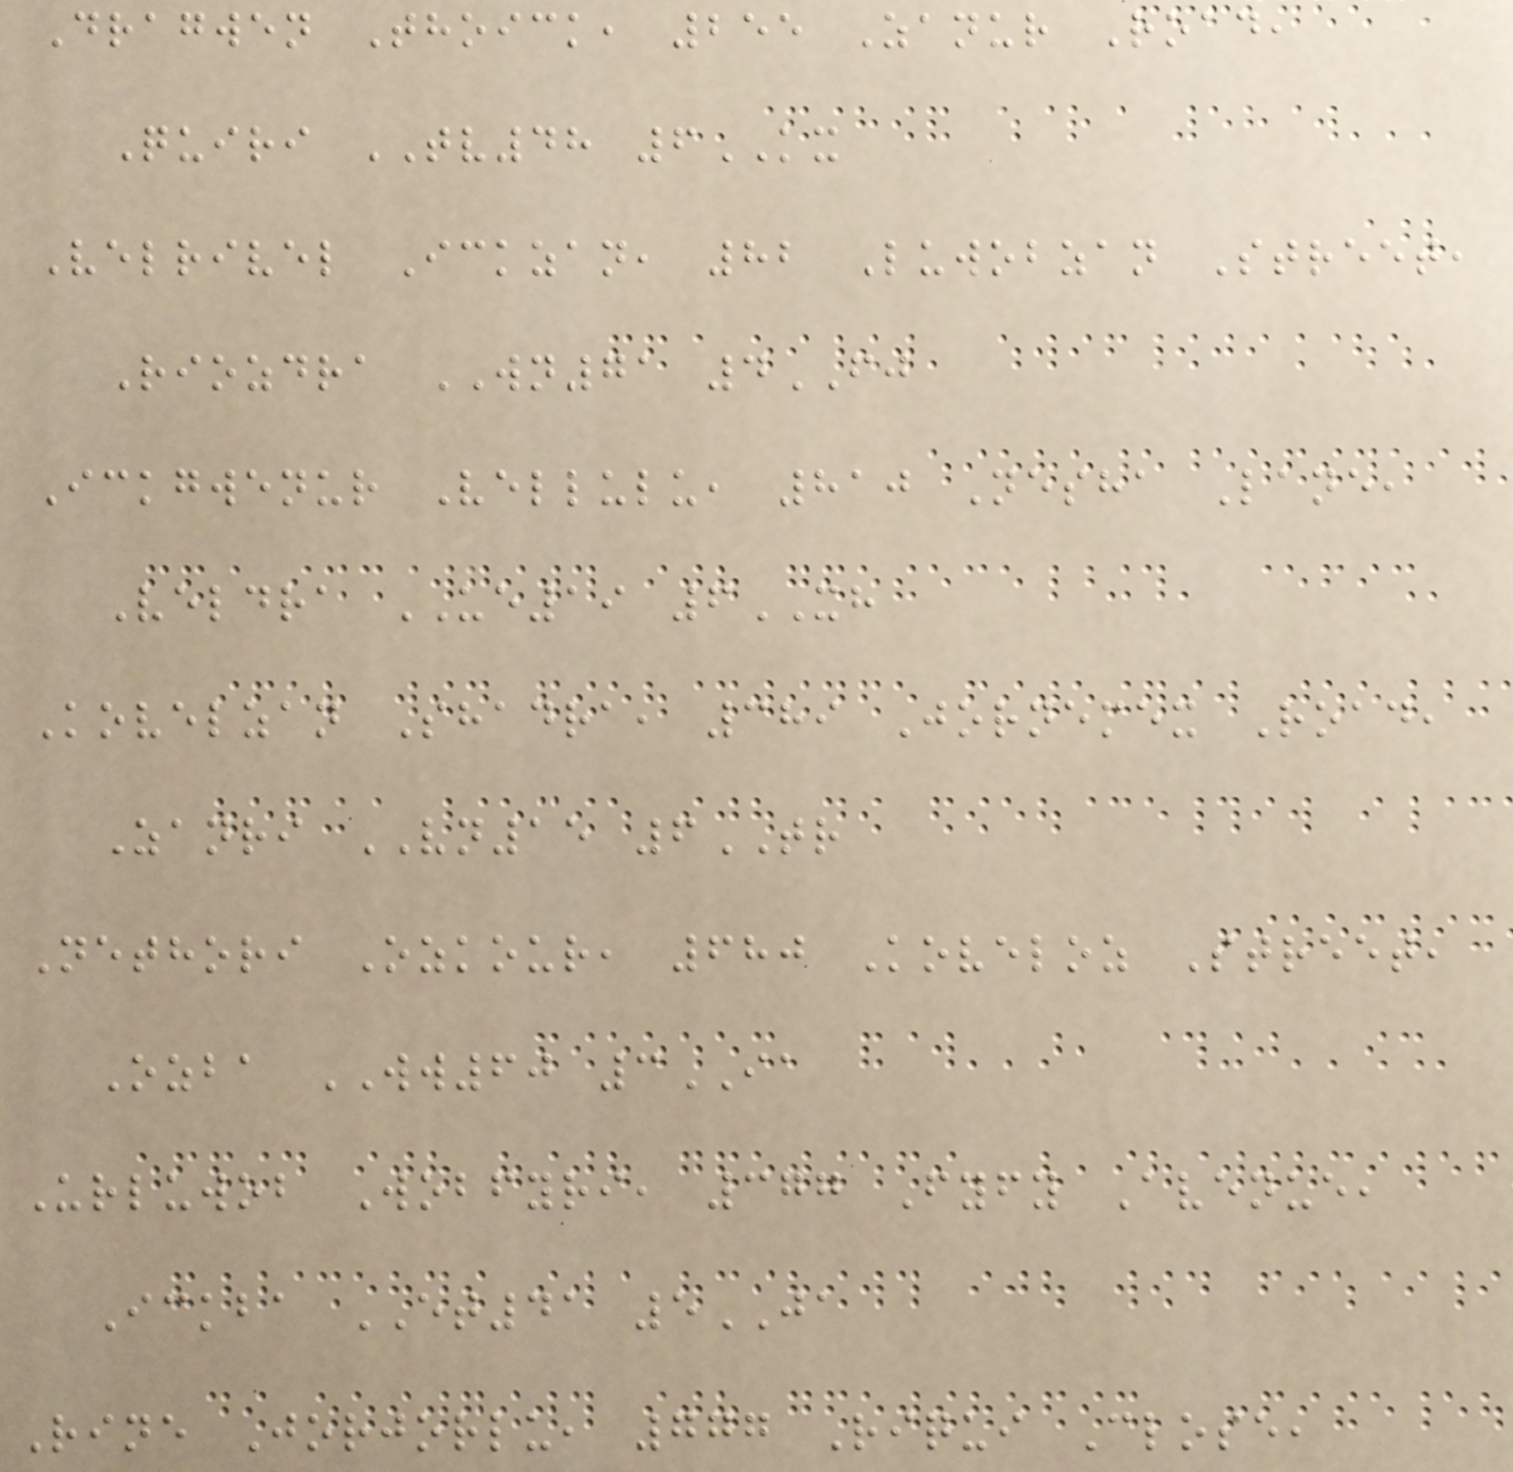Dragwen Thoick, 255 Zanur Road,
Quiri TV48 6KX
Velrivel Ickzan, 82 Luwobzan Street,
Riozdra WN71 4FJ
Ickgwenur Vellulu, 810 Nesha Lane,
Veldra UE19 6XH
Kovelzan Shadra, 389 Jornemex Road,
Zanri VN15 6TR
Nethori Ozkour, 680 Koveloz Street,
Ozba WW60 3IA
Urluwob Wobfyri, 377 Fyfy Avenue,
Ickba ET41 5JA
Rine Jorjorlu, 777 Riqui Close,
